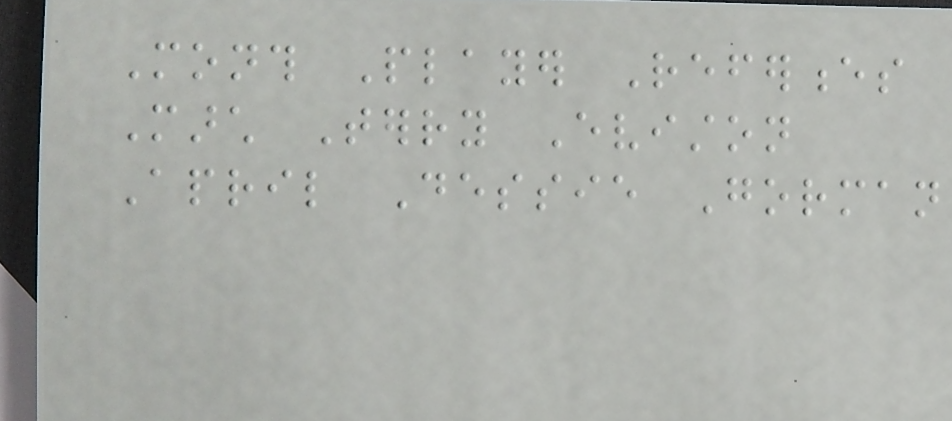Month Player References
March Terry Eviston
April Dessie Gorman
